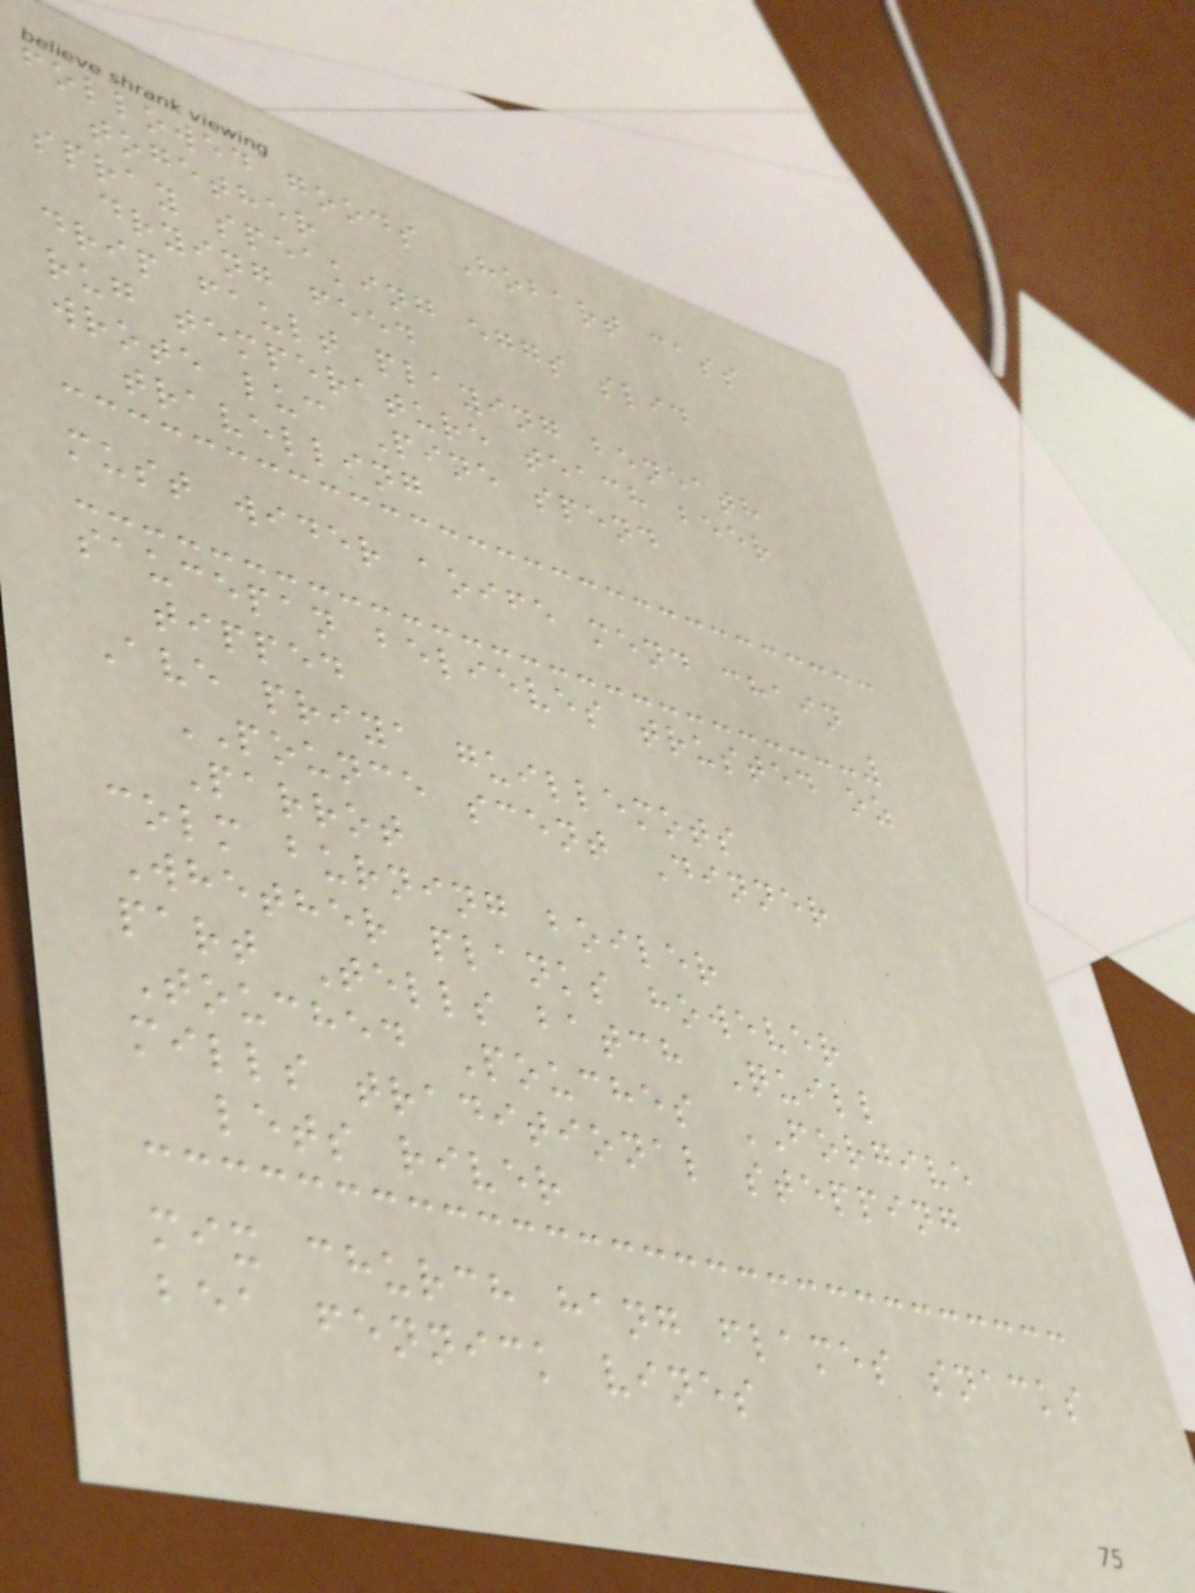followed goods Hobart cass
together
spray speaking eggs slid
drying feed
drip fault playing beneath
rug temperature teach beer
wrote luc Pine spend
travelling
must wider aoife mend chain
saucepan believes trusted oz
tipped
Ave priya guillemots
POUNCE scent Dinner
Parrot
colm burning boiler
Whether planks however
part Tells batch Quill
Touched Pouches FORGIVE
mills traditional stepping
lets river
mix church hang flames snacks
bea fennick vines
